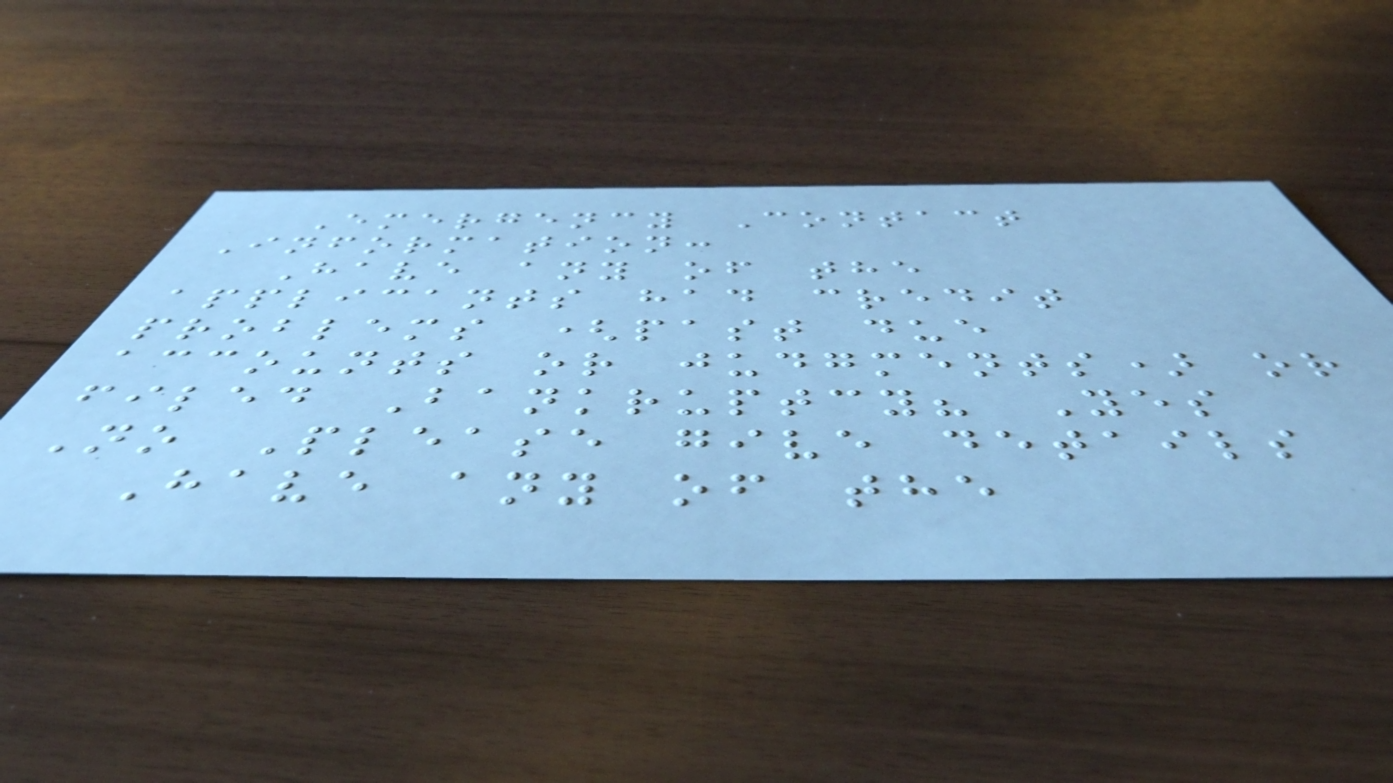Emergency Contact
Information:
Have any of the
applicants had credit
problems (past due
accounts or judgments) or
filed Bankruptcy? Yes
No Please give details
Have any of the
